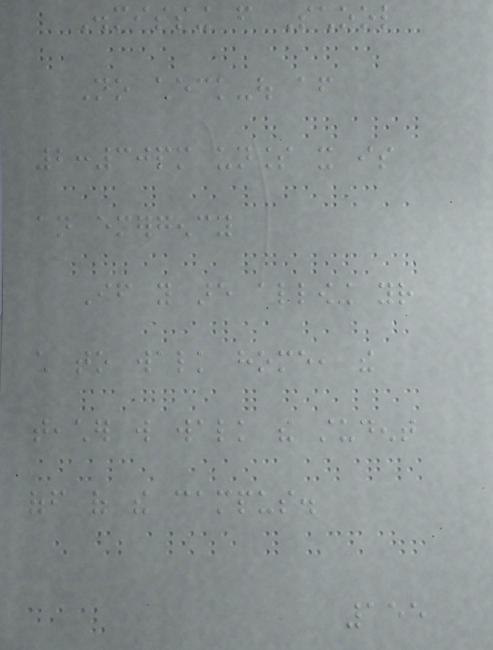Dismissing from School
No check-out after
2:30pm unless it is
an emergency
If you are allowing your
child to walk home, the
teacher will walk the student
off of the campus.
155
